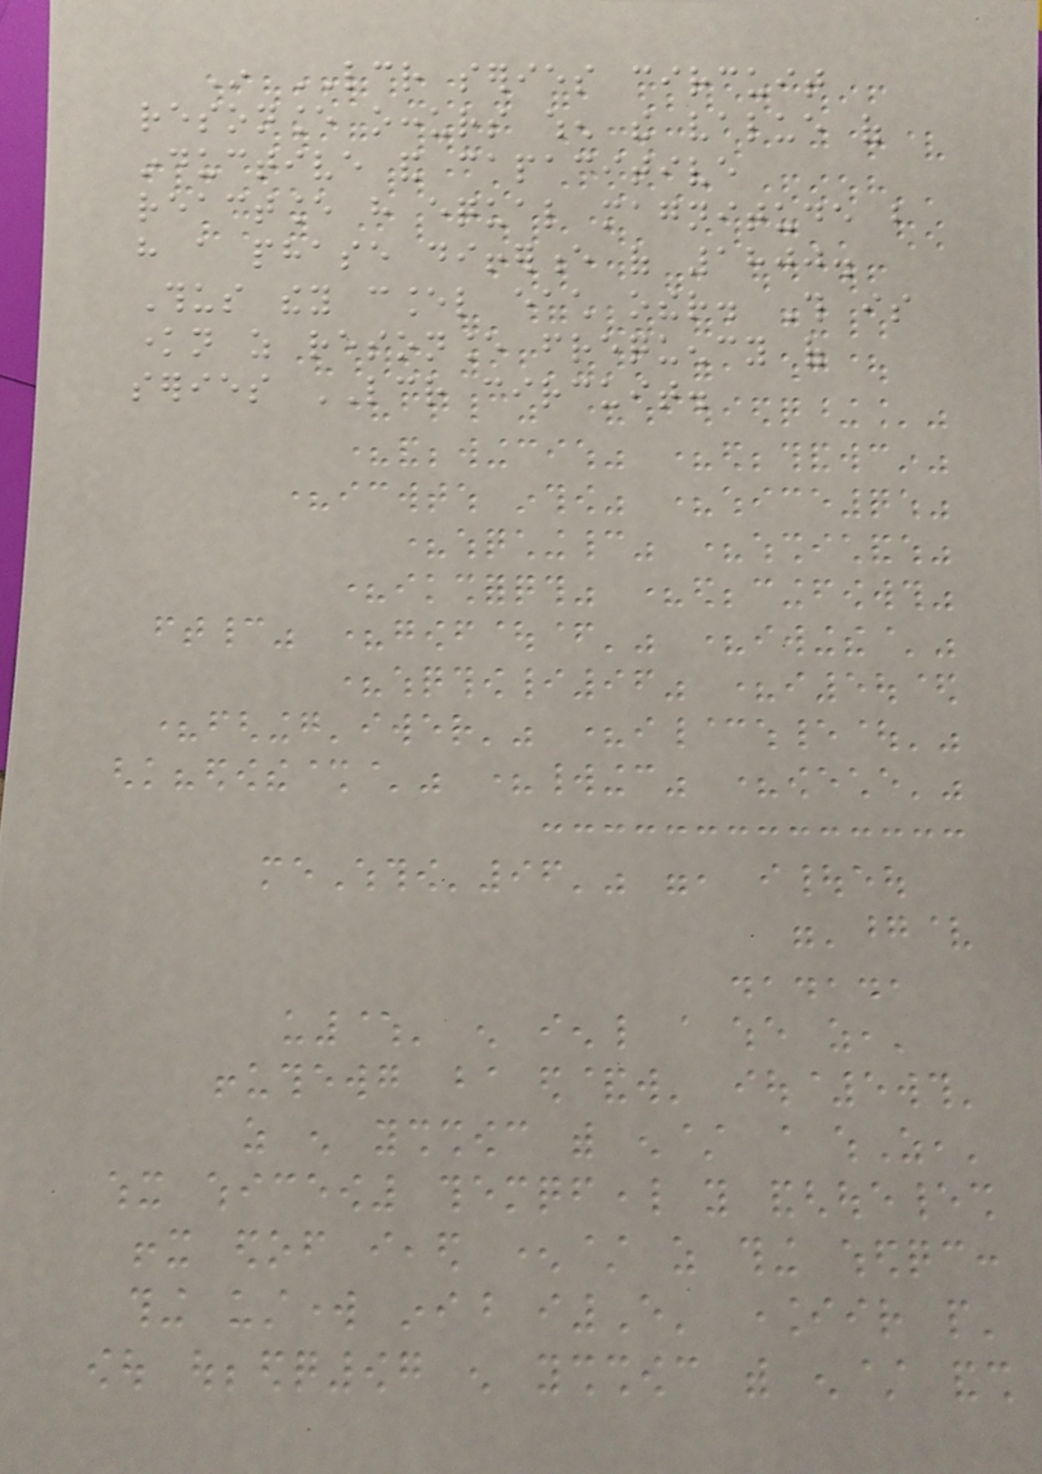In LCR series circuit
resonance occurs when the value of
inductive and capacitive
reactance have equal magnitude but
have a phase difference of 1800.
Thus they cancel each other. This is
known as resonance frequency of
series LCR circuit.
